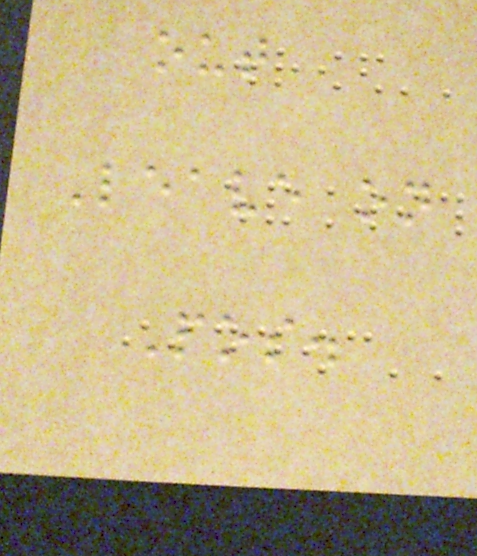out
Leave on
Pos.
